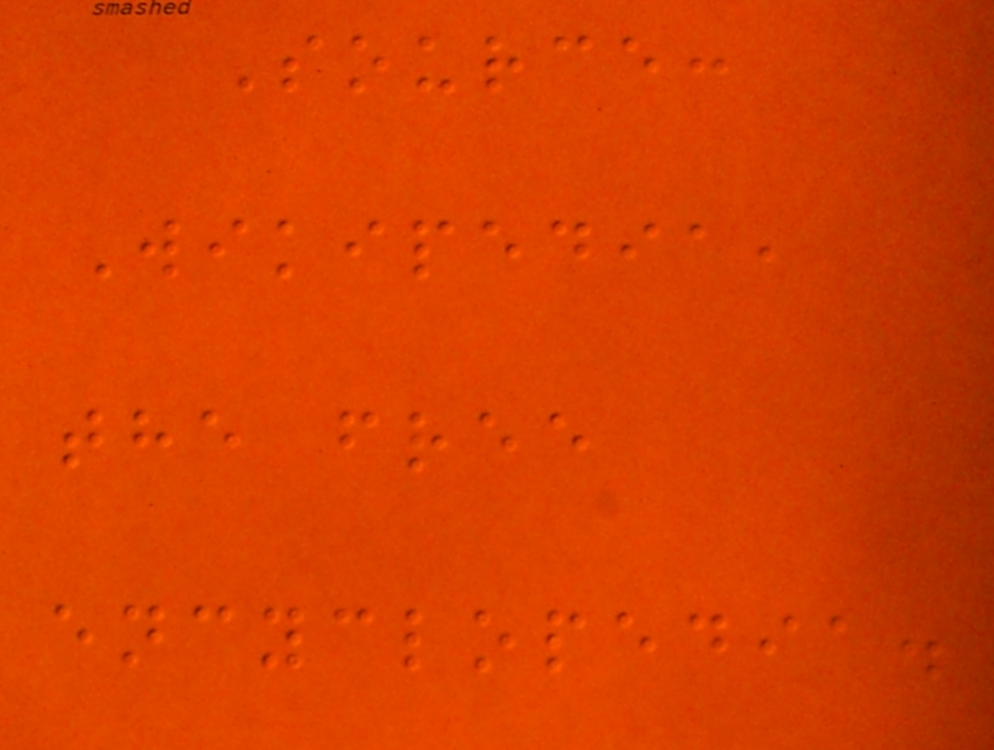Source:
Wikipedia,
the free
encyclopedia.
